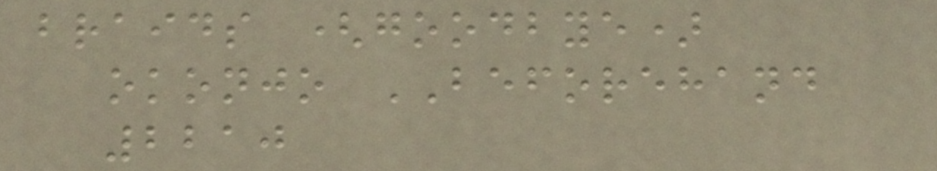braids (goodbye)
okonjo BEFOREHAND
2210
